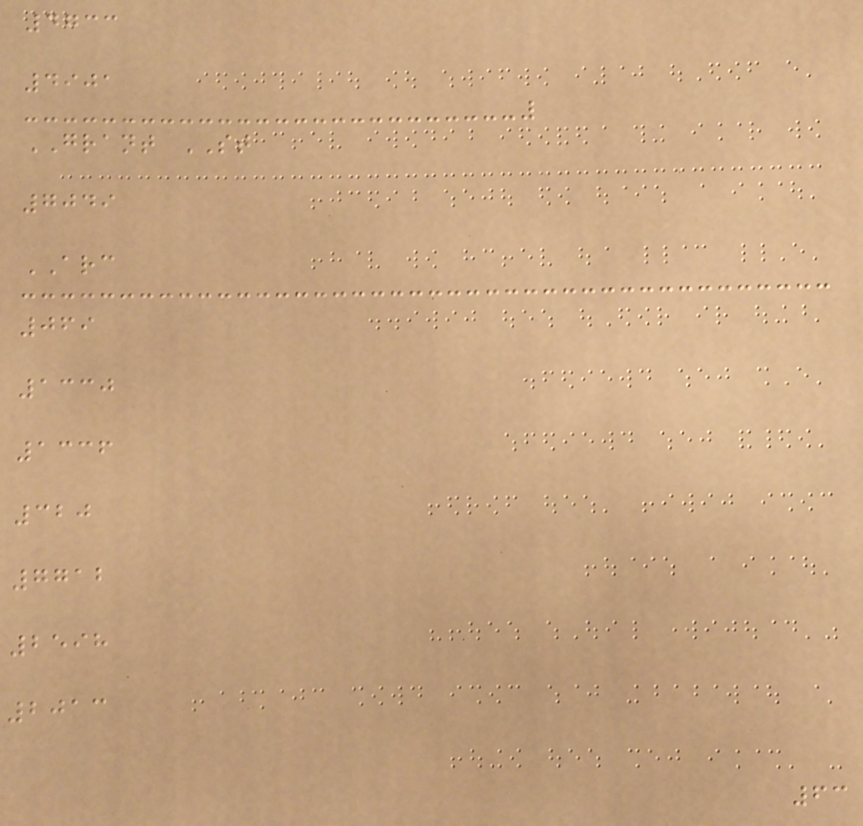4733
4901
GRANT ST
7049
ARC
069
1330
1336
320
7712
2598
2013
63
